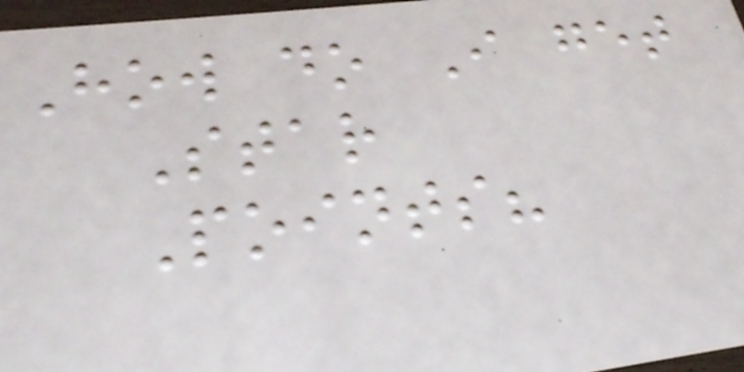How do I get
Star
Points?
